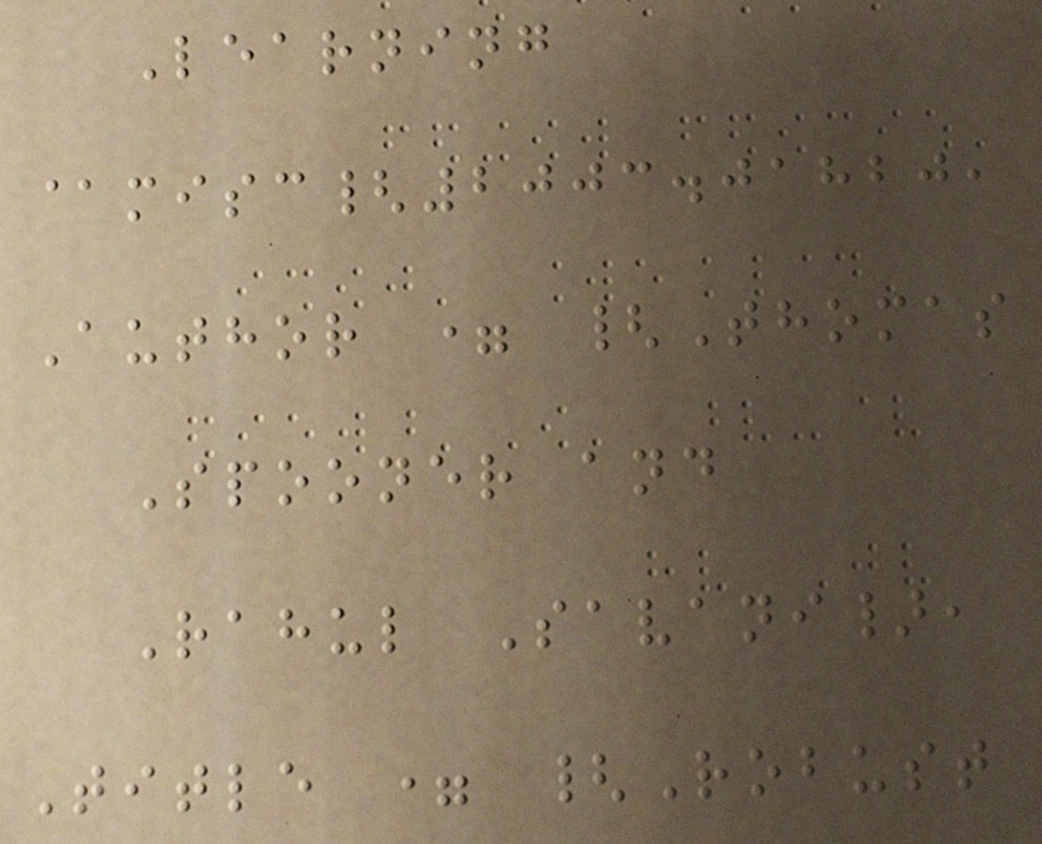Learning
@misc{2003.01820,
Author = {Thomas
Spooner and
Rahul Savani},
Title = {Robust
